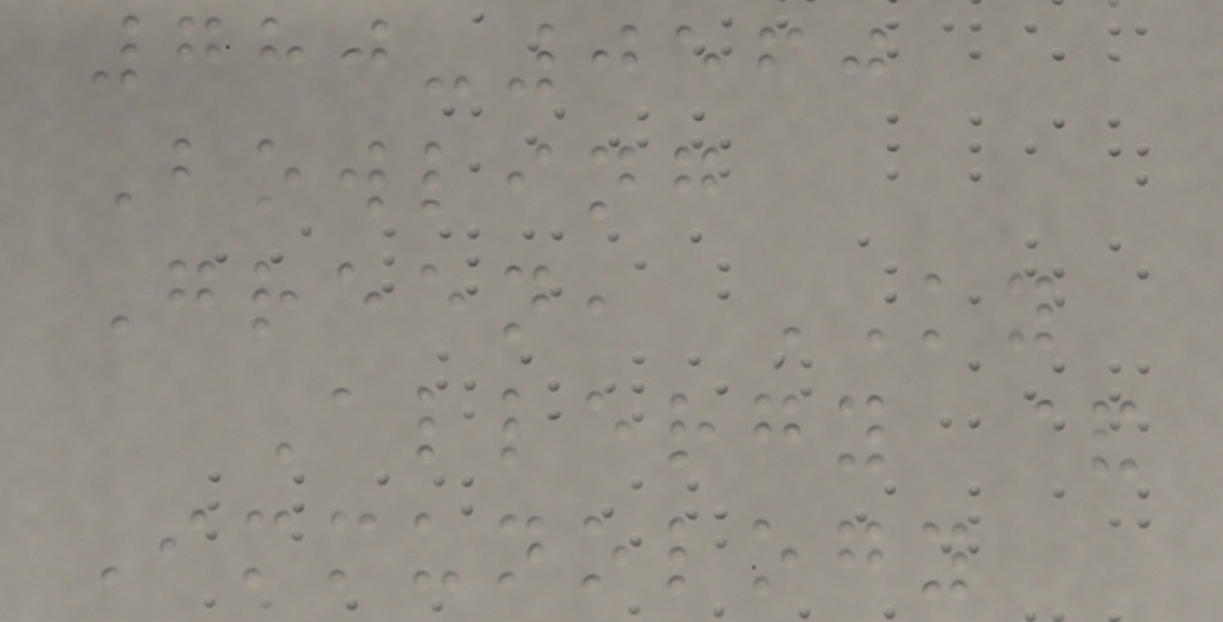780-0560
Bowling
Green, KY
Allergy &
Immunology
